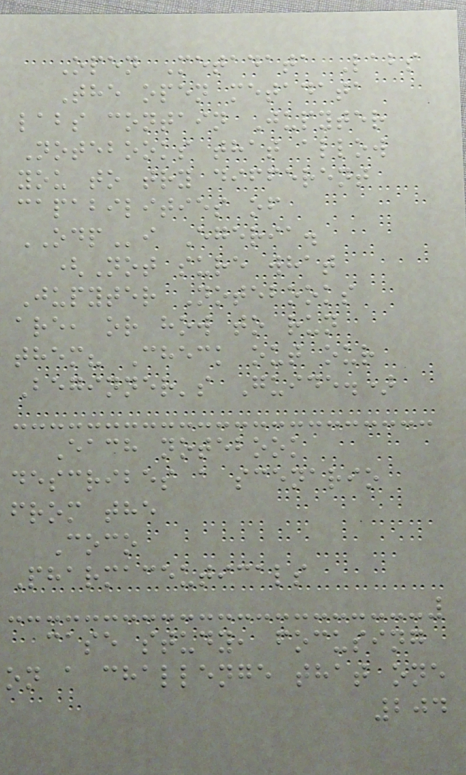Open Metadata Labs
The open metadata
labs contain Jupyter
Notebooks that allow
you to try different
capabilities of
ODPi Egeria.
(Not sure what
Jupyter Notebooks
are, or how to run
them? Check out our
Beginner's Guide.)
Each notebook
describes a scenario
from the
Coco
Pharmaceuticals
case study, focusing
on a challenge that one
204
